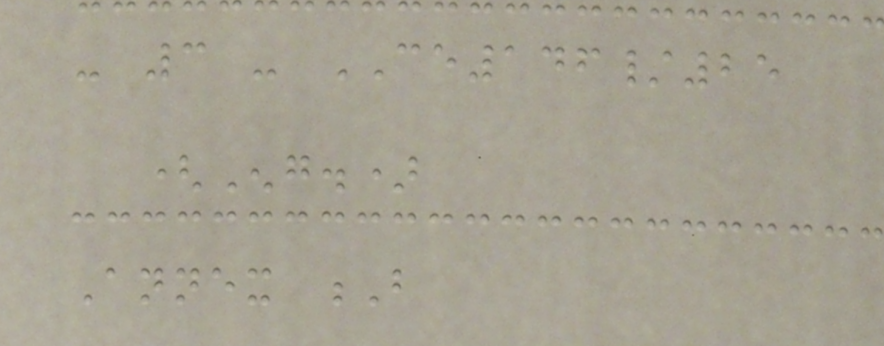- 3 - CE146/25
(Eng.)
Annex B
